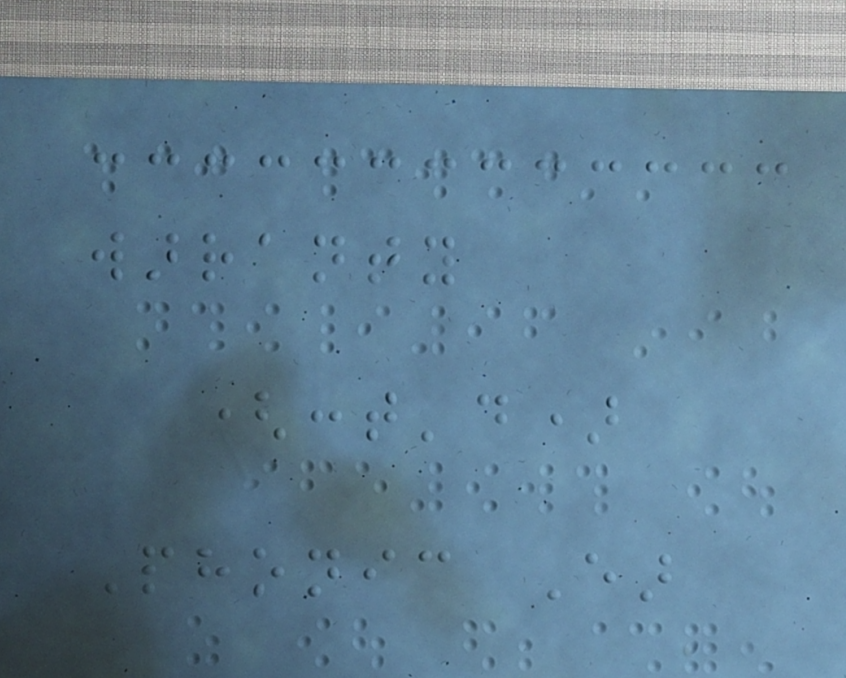warranty
(cont'd)
Phonic Ear
